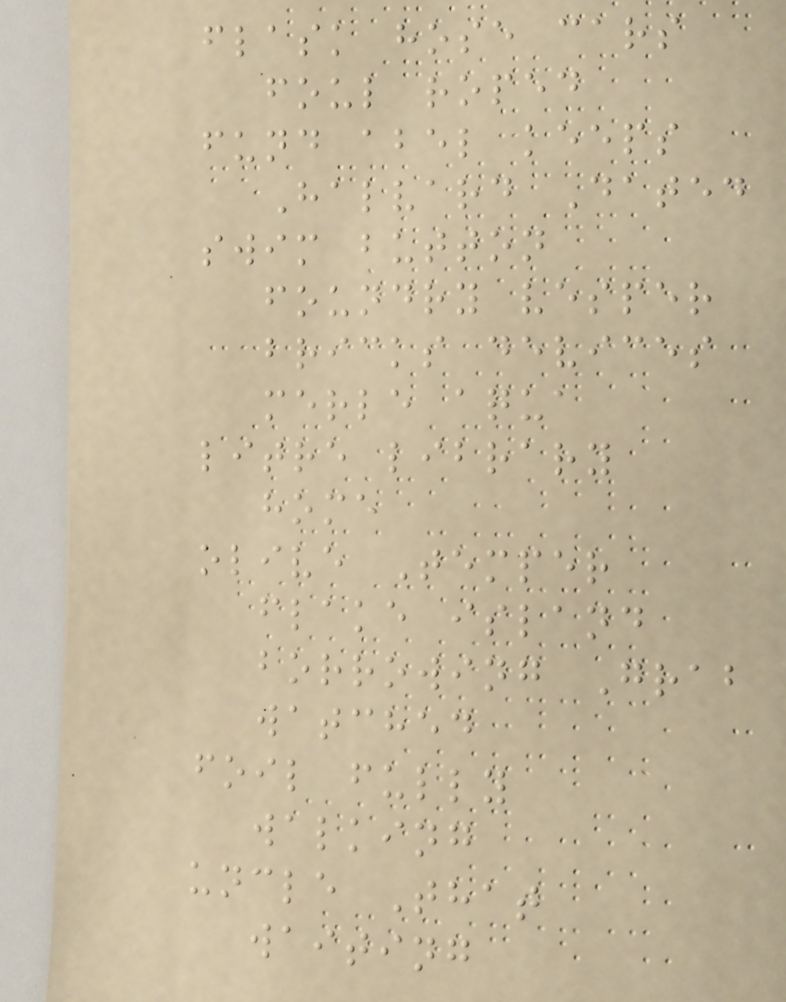flask hose cars
foul roped
fund abel keeps
Halvard Dated
swim button
foundry vesper
bricks devices
merle aqua
litre library
home
olive Temper
flake island
borrowing Grab
watched
foil fully
walking
uncle That
waiting
